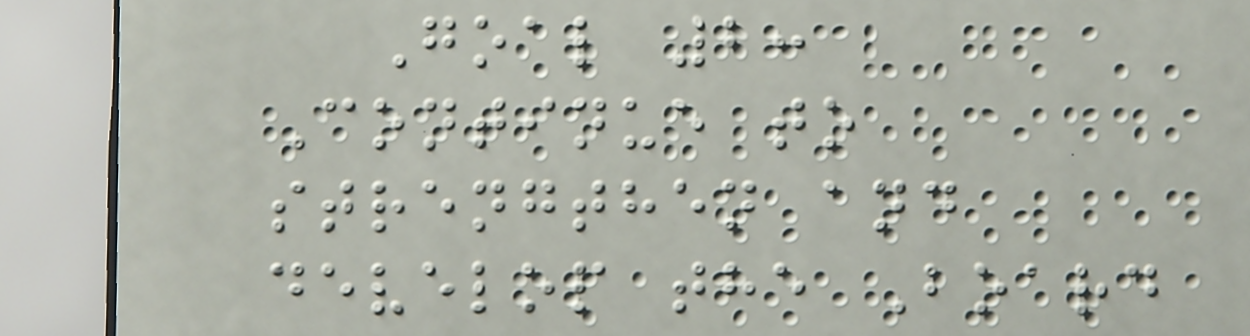Goal 2:
Continue to
strengthen and
develop the Board
